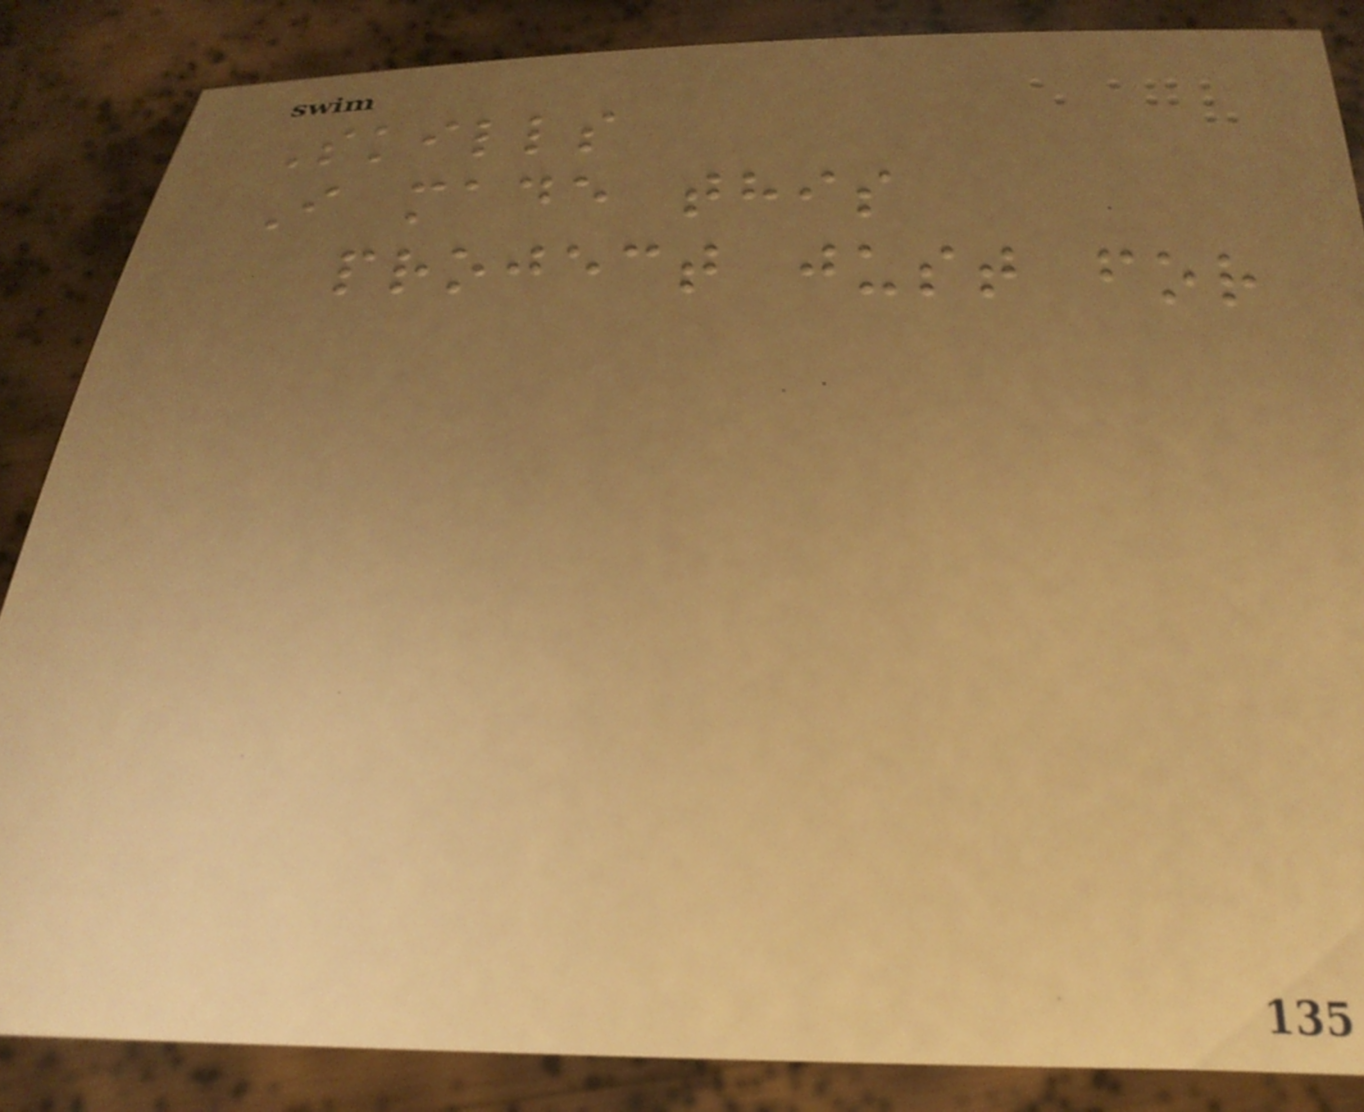Skills
I made this
project just for
